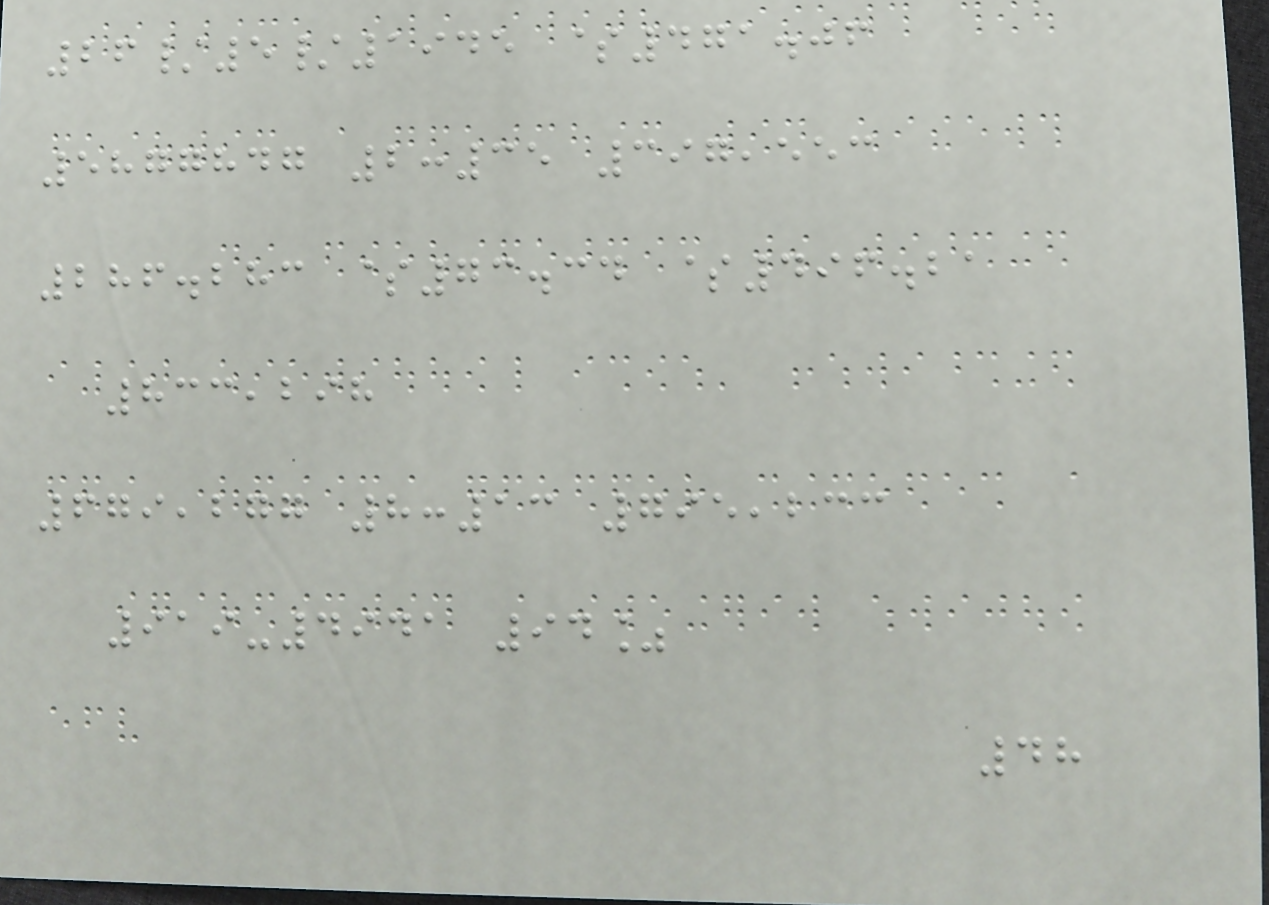26/5/1945 $471.06
5877847 2:35 397,553
286.283 $73.34 $496.21
833,298
679,277 8:13 795,233
919-4941 94%
48
